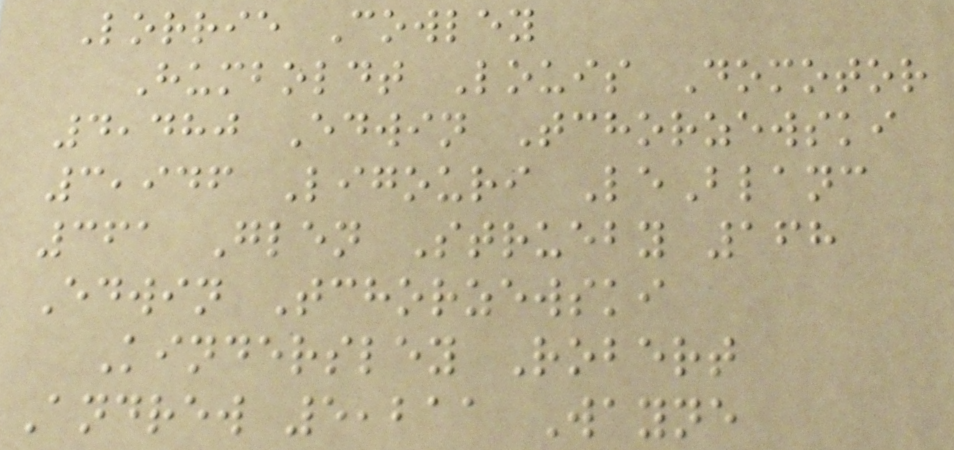Lorrie Cowley
Humboldt Louis Domotor
4,480 Edwin Tchorzewski
3,946 Ligouri LeBlanc
361 Glen Strueby 168
Edwin Tchorzewski
Kindersley Robert
Andrew 5,211 Wayne
